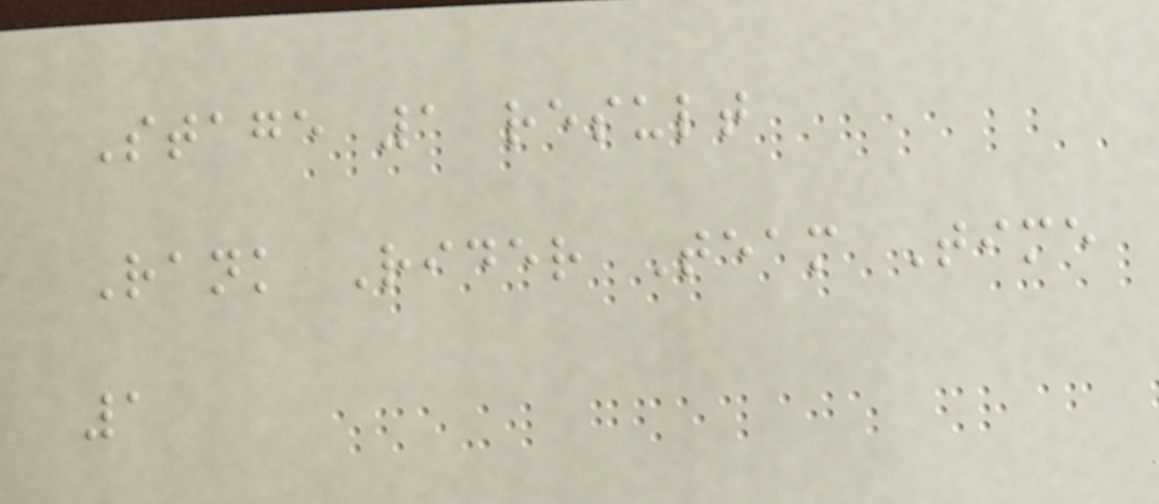Stage 1 result
Rank Rider Team Time
1
